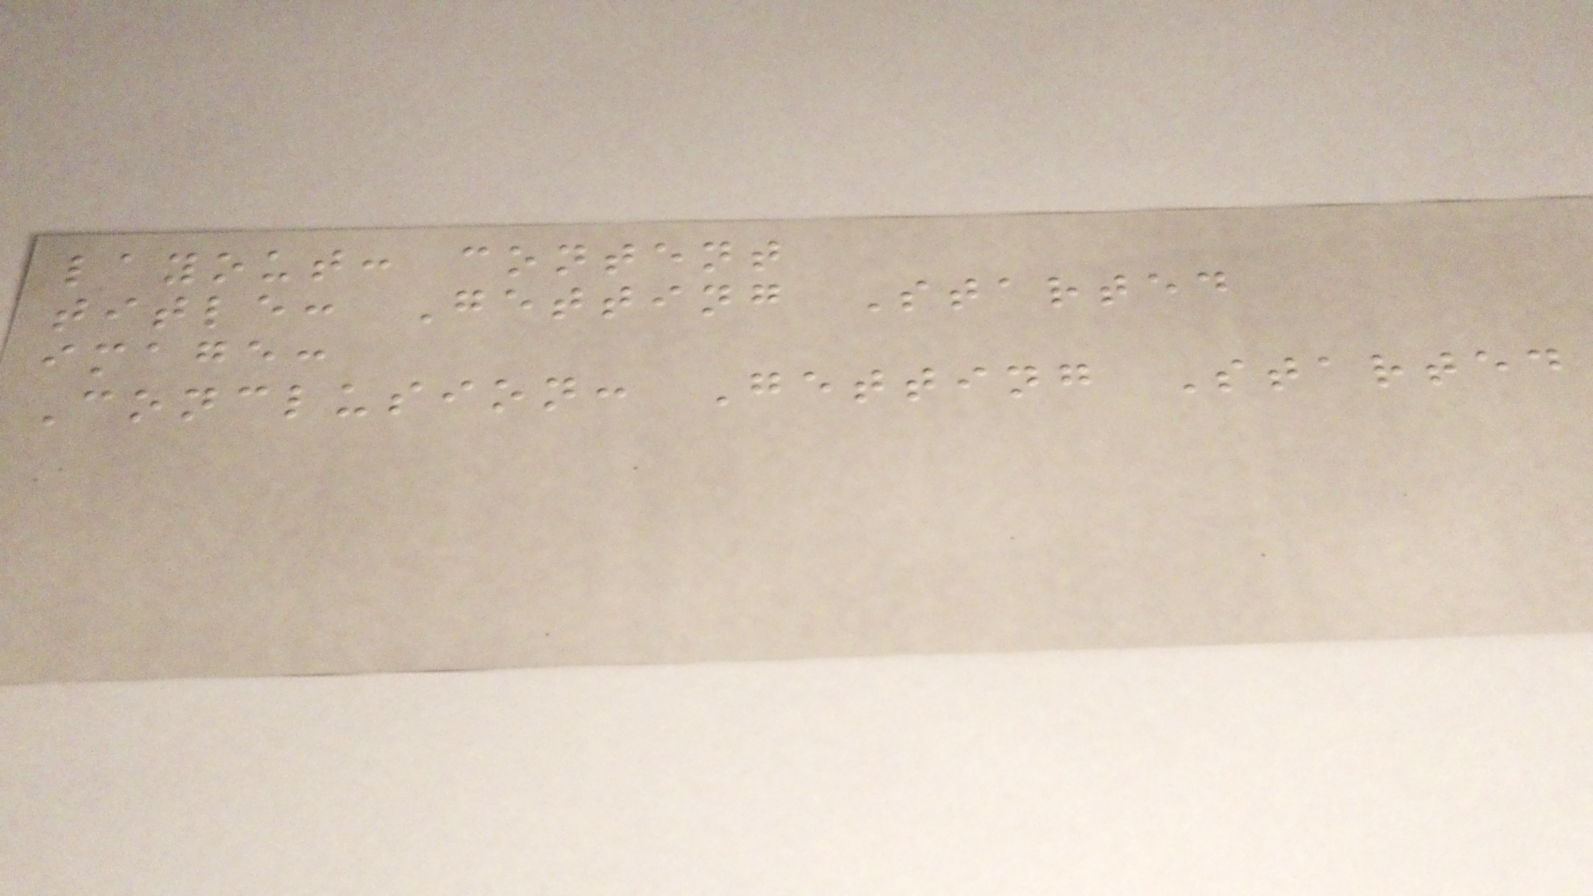layout: content
title: Getting Started
image:
Conclusion: Getting Started
